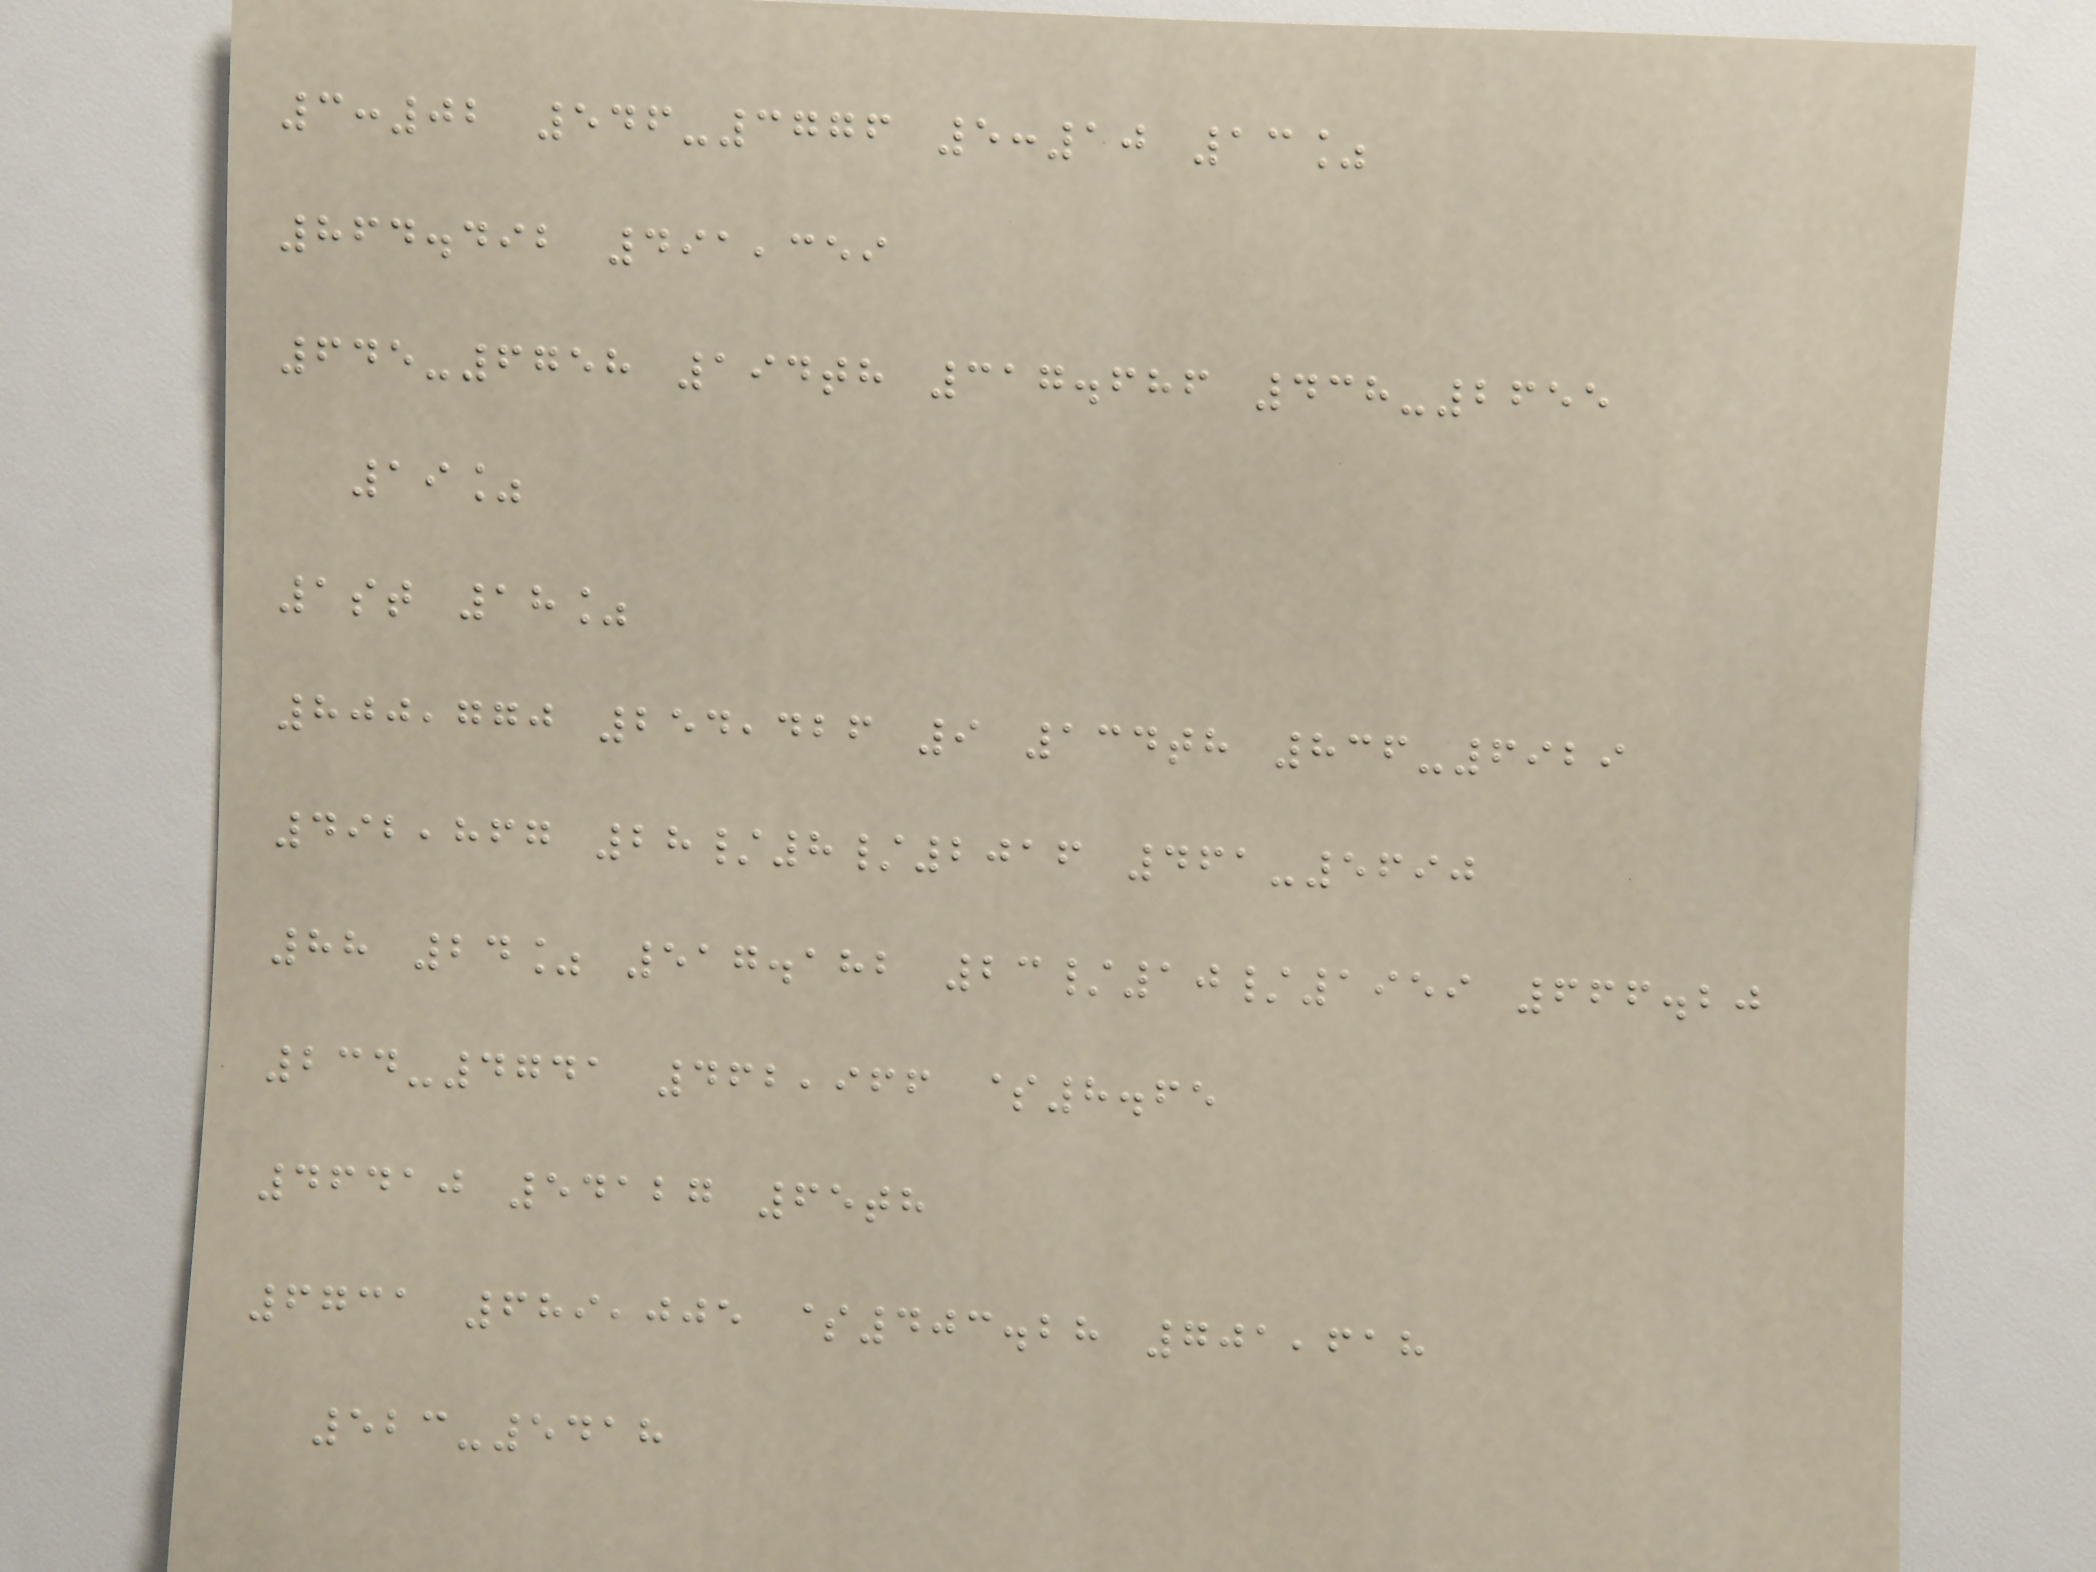3:02 546-3776 5:10 13%
864.492 491,359
645-6758 194th 317.686 438-2655
19%
1st 18%
800,770 254,426 9 134th 836-6929
492,867 28/8/2016 461-5690
88 24% 517.182 23/10/1959 666.20
234-4741 462,966 $8.65
46410 54127 65th
6731 689,005 $403.28 701,618
523-5418
